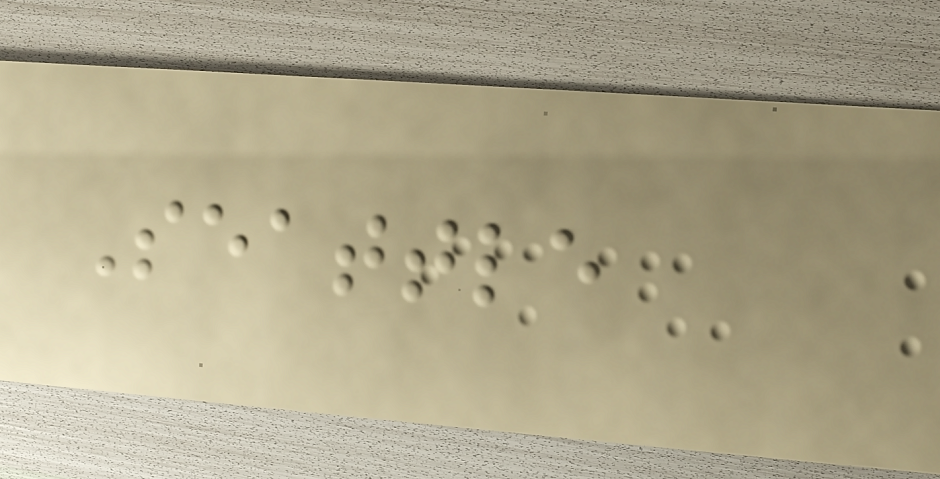Seattle
